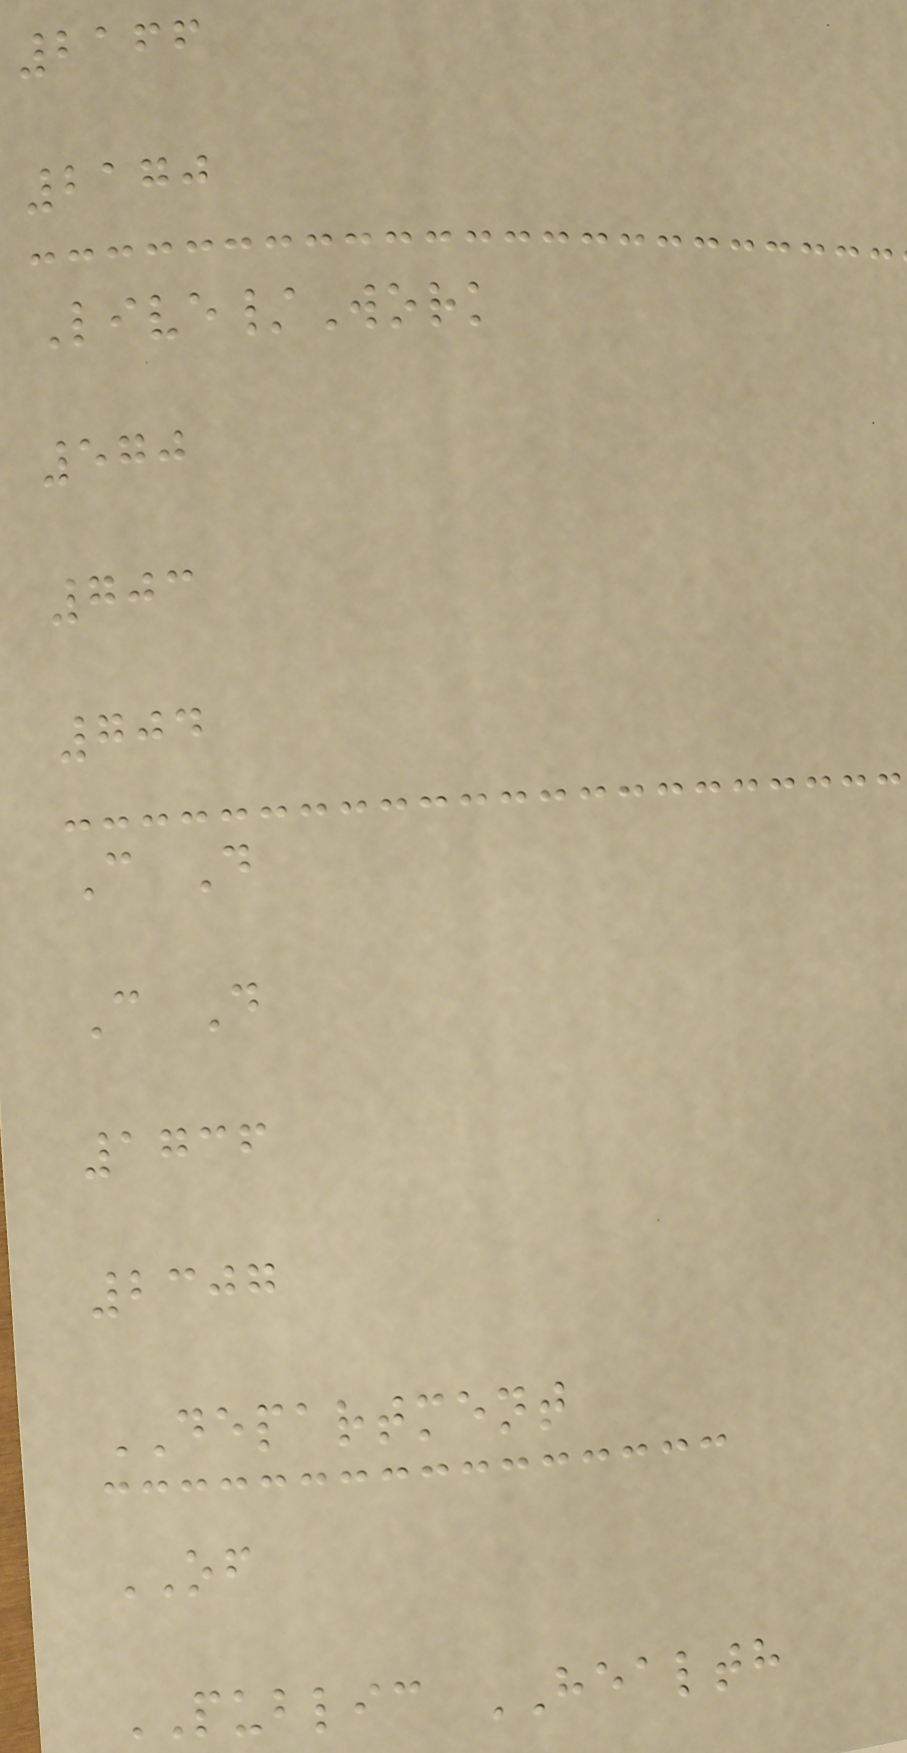2166
2170
Live/Work
570
703
704
C D
C D
1736
2307
DEPARTMENT
OF
PUBLIC HEALTH
